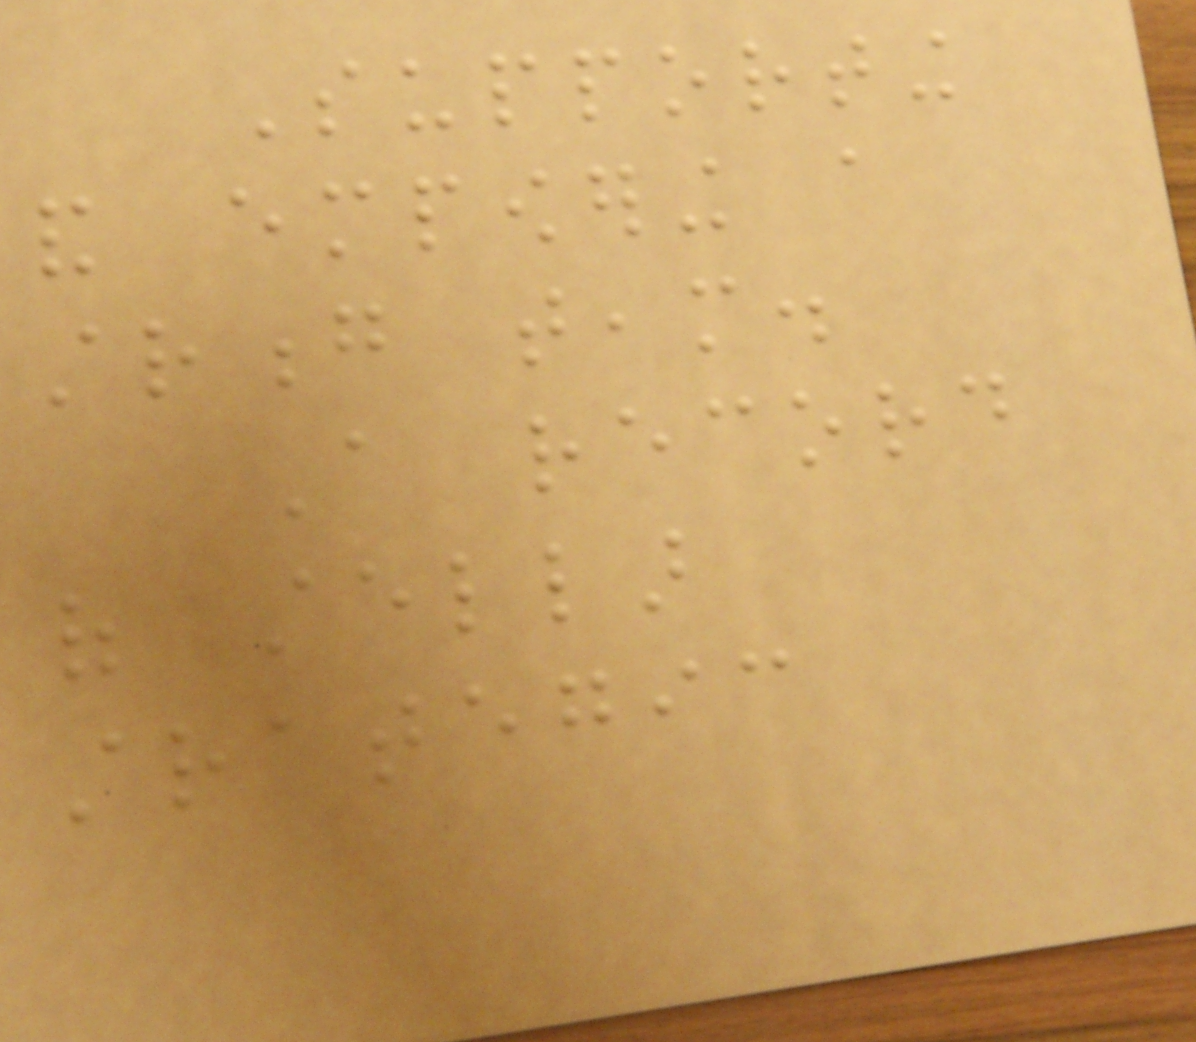Supporting
and empowering a
strong team.
A record
of stellar
strategic
